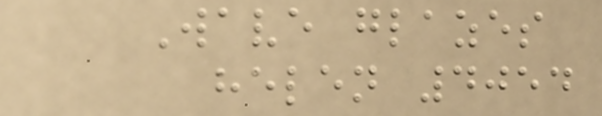Wave glazes
helen 4054
